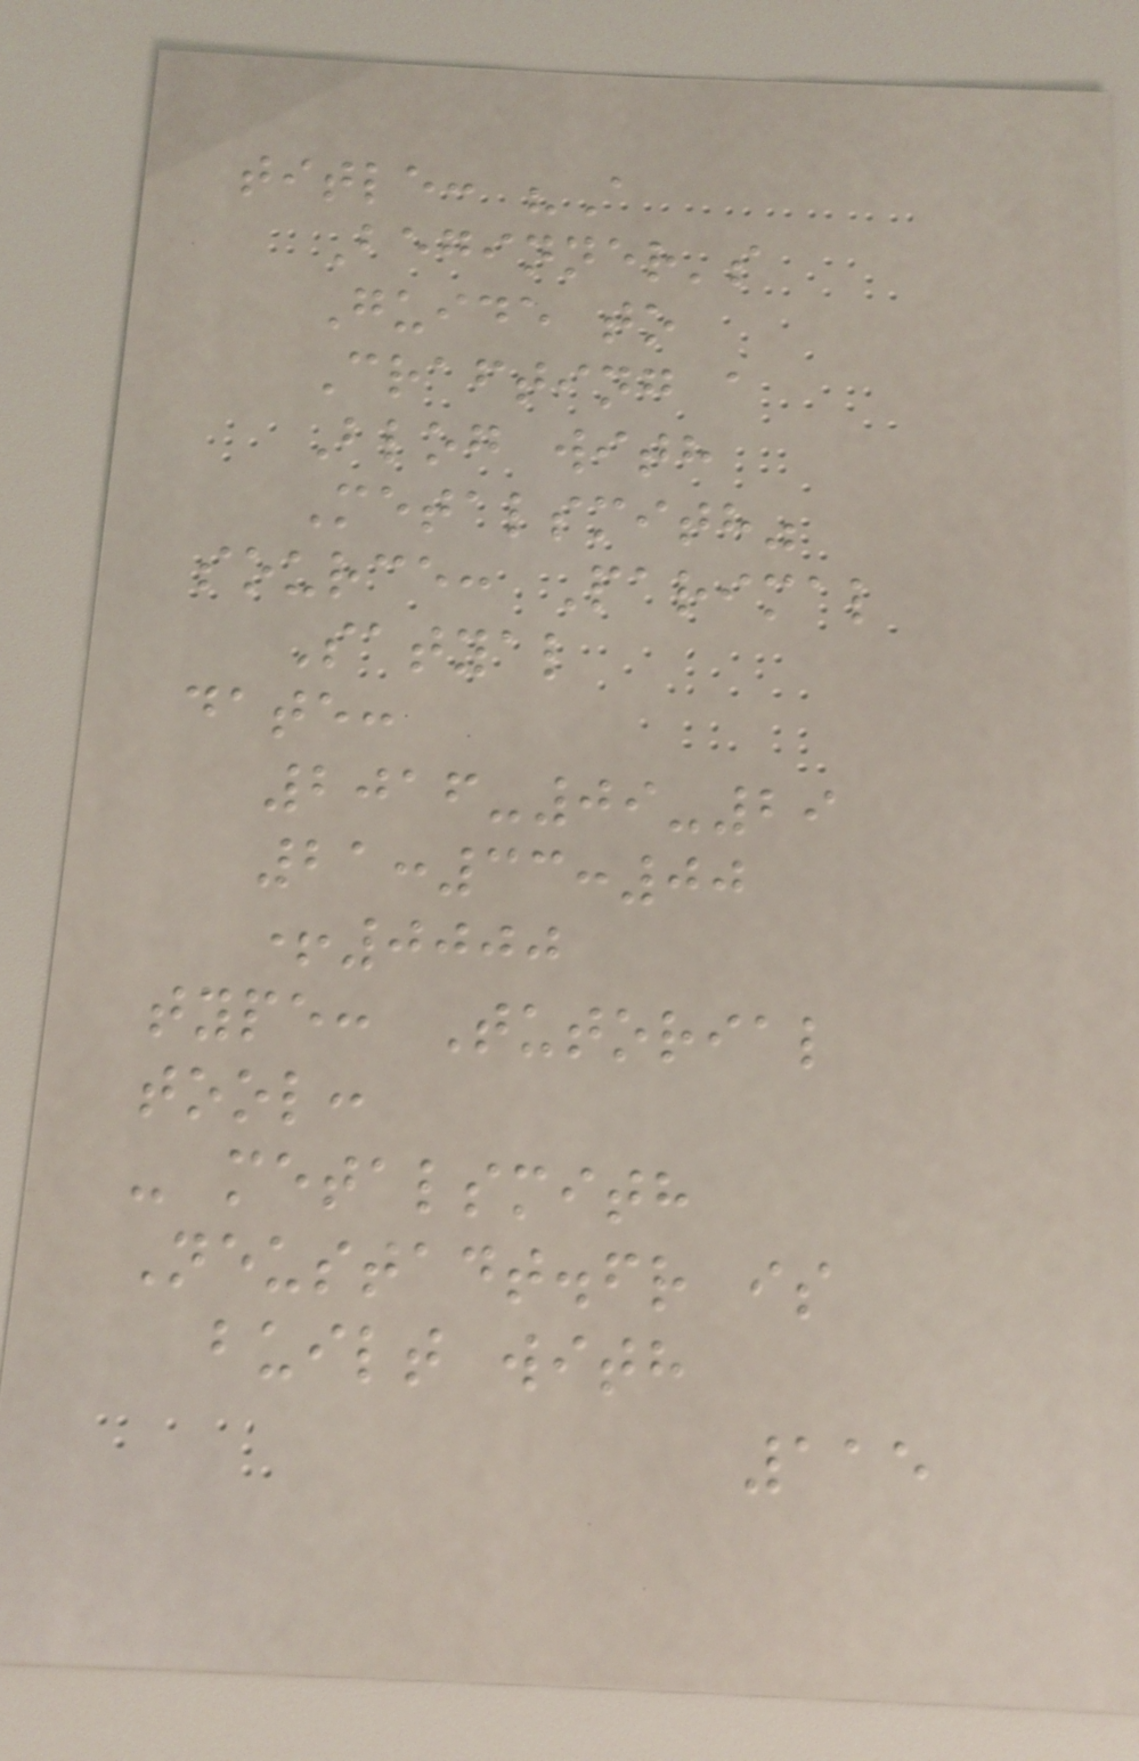title: "A
Beginner's
Guide to
Crafting a
Blog with
Metalsmith"
source: Parimal
Satyal
date:
2016-09-29
21:33:00
+0000
type: Tutorial
tool:
- metalsmith
Neustadt.fr is
built with
115
